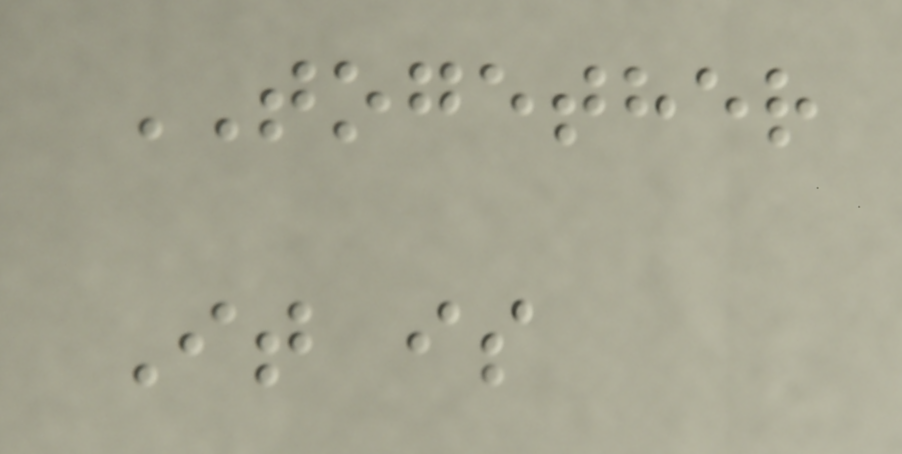TOGETHER
It is
